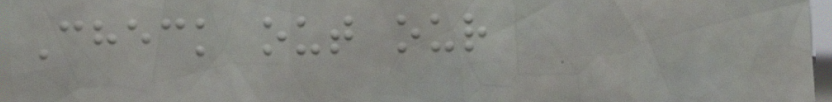Check out our
